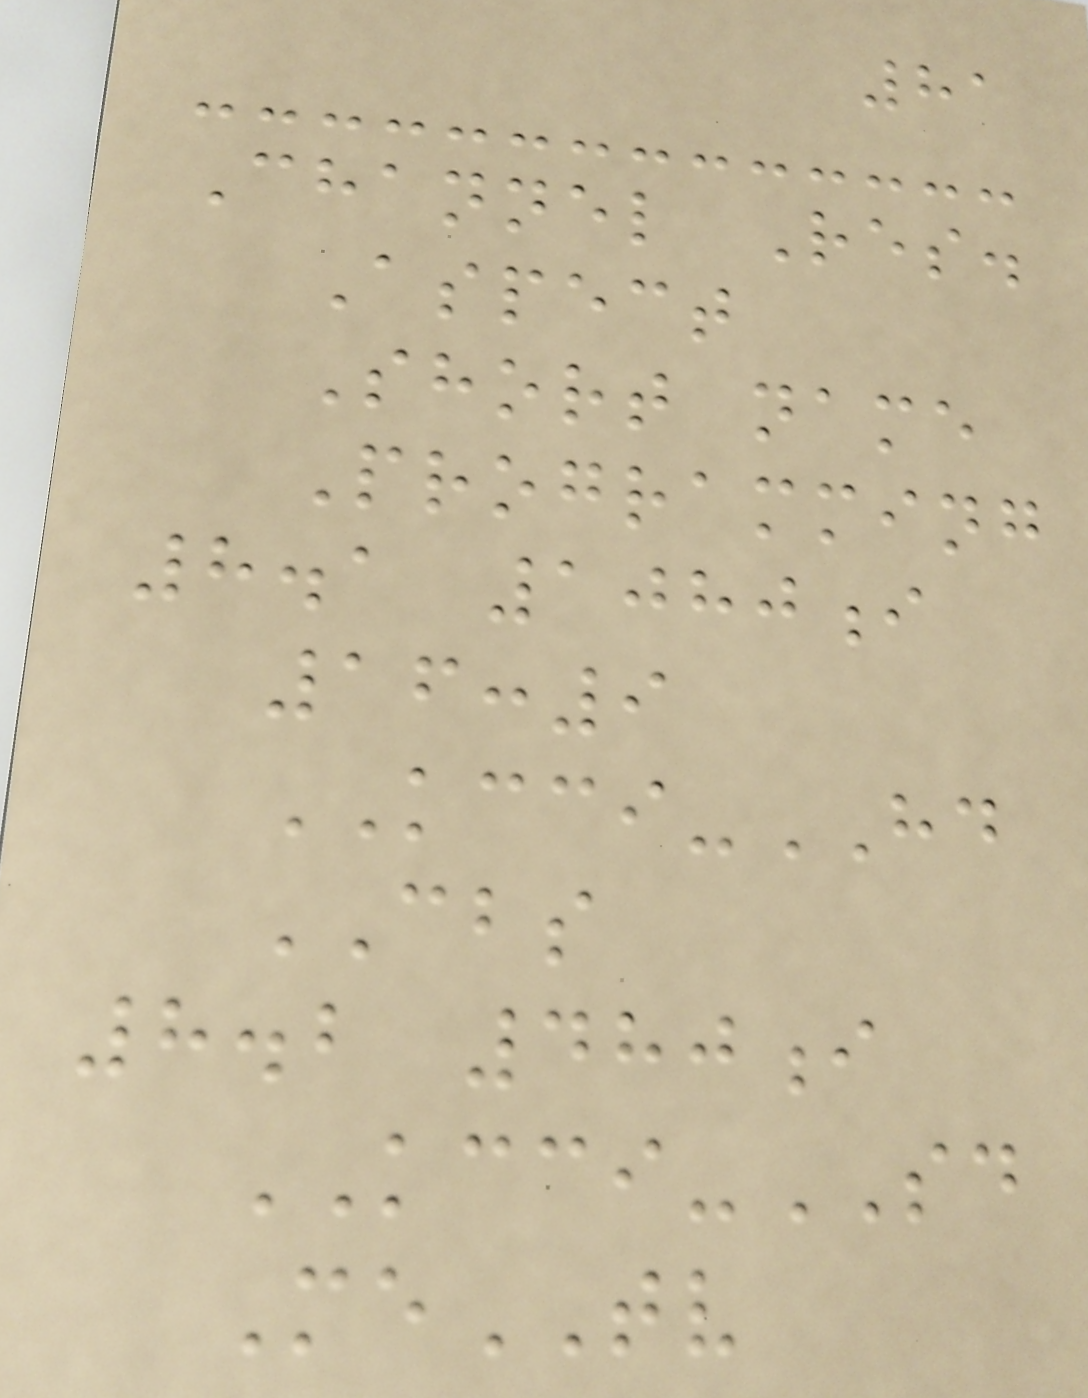81
Channel Res.
Aspect
Short name
Programming
8.1 1080i
16:9
KCCI-HD
CBS
8.2 480i
KCCI-SD
MeTV
